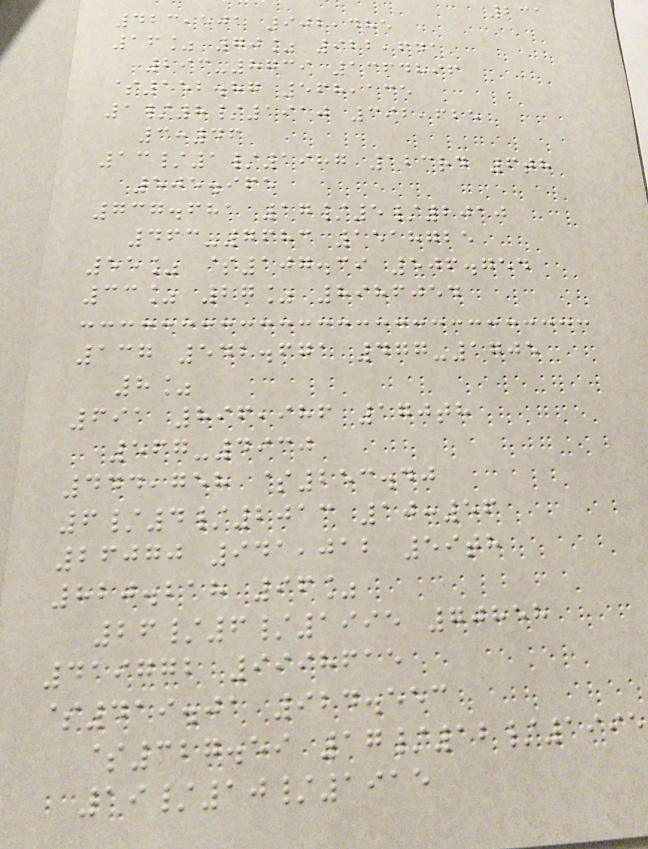231
423,501 902,485
16% 70% 922,641
293-8739 1364896
$152.87 568,135
1/8/1910 392,625
3:46
13/1/1987 123rd 6th
505.965
737.681 17/5/2010
463-7683 1518725
55% $107.39 506.754
33% 27% 8986054
137 542.671 477-1705
8%
691 896,986 170th
567-4930
444,758 $253.40
6/4/2013 10:56
26070 941,012 59th
820.218 96%
26/6/1995 70858
419772 9998615
$419.01 924.553
$327.59 17/12/1995
19/10/1915
